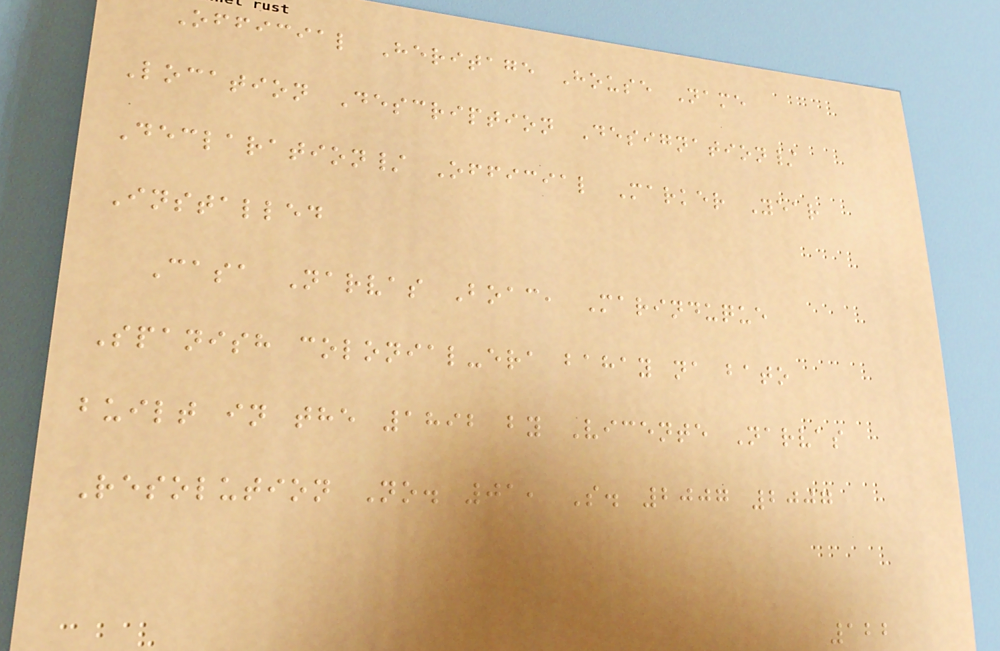Official Heritage House Name
Location Description Designation/
Declaration/ Official Marker Year
Installed
Casa Narvas Boac, Marinduque
Spanish colonial-era bahay na bato
built in the 1892 by Vicente Narvas
Resolution No. 01, S. 2007 2007
122
